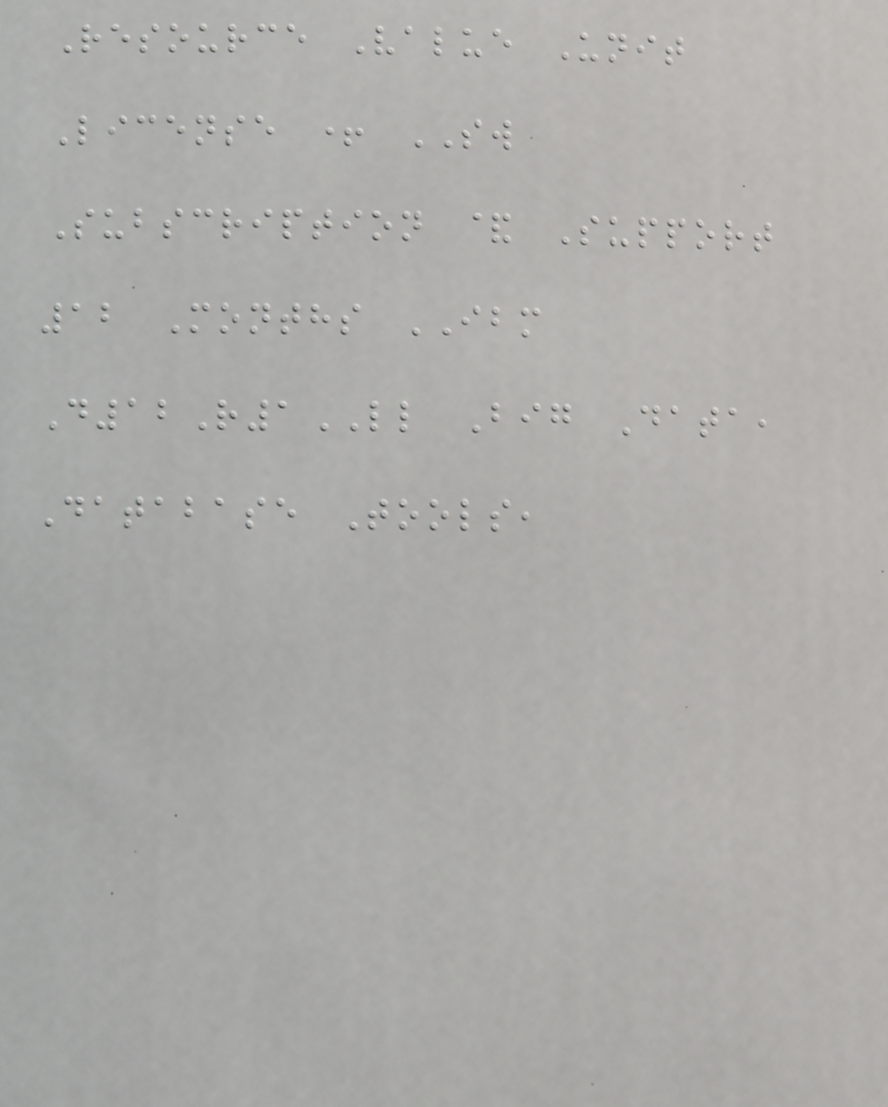Resource Value Unit
License + SW
Subscription & Support
12 Months IBM
D12R1LL Big Data,
Database Tools,
